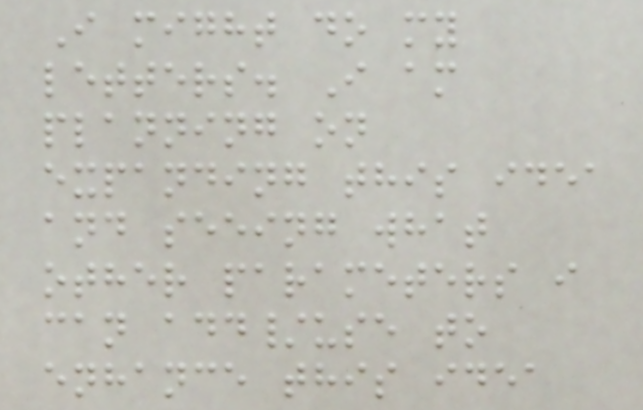I might do my
letters. I am
planning on
expanding this idea
and seeing what
other parameters i
can add/use to
enhance this idea
